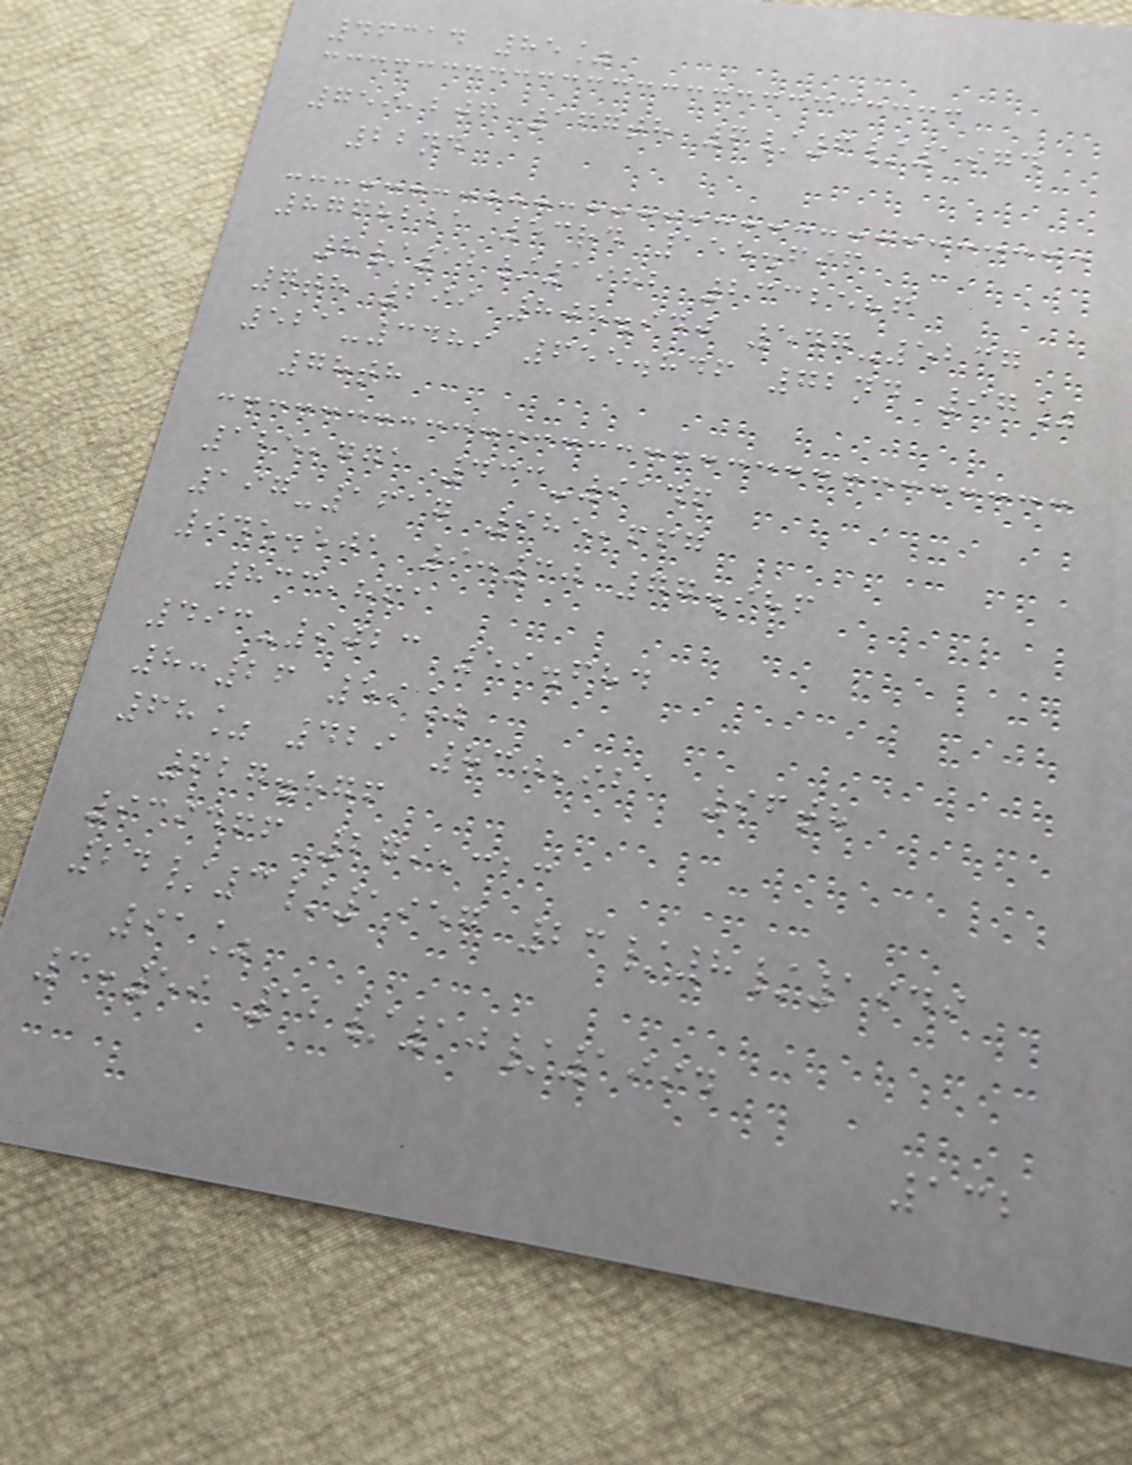46314 85%
759,206 167th 6/6/1974
22nd
8768221 53rd 155.696
8/12/1982 2332586
7th 299 808.940 547-5237
521-3489 655.846 72nd 97%
78th
125,771 433-9146
197-1617 985,667
945.501 9:30 77.986
833,861
493-9023 59.684
8:26 59%
68% 429 830,921 96th
627.876
939466 279,323
24/3/1957 23/8/1949
91%
3:59 12/10/1994
132
